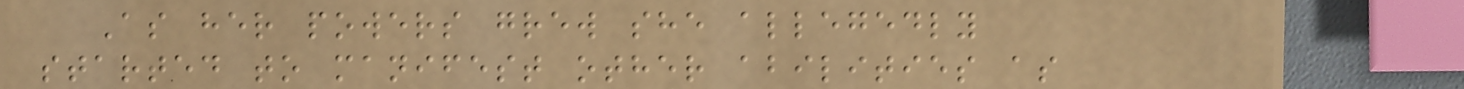As her powers grew she allegedly
started to manifest other abilities as
